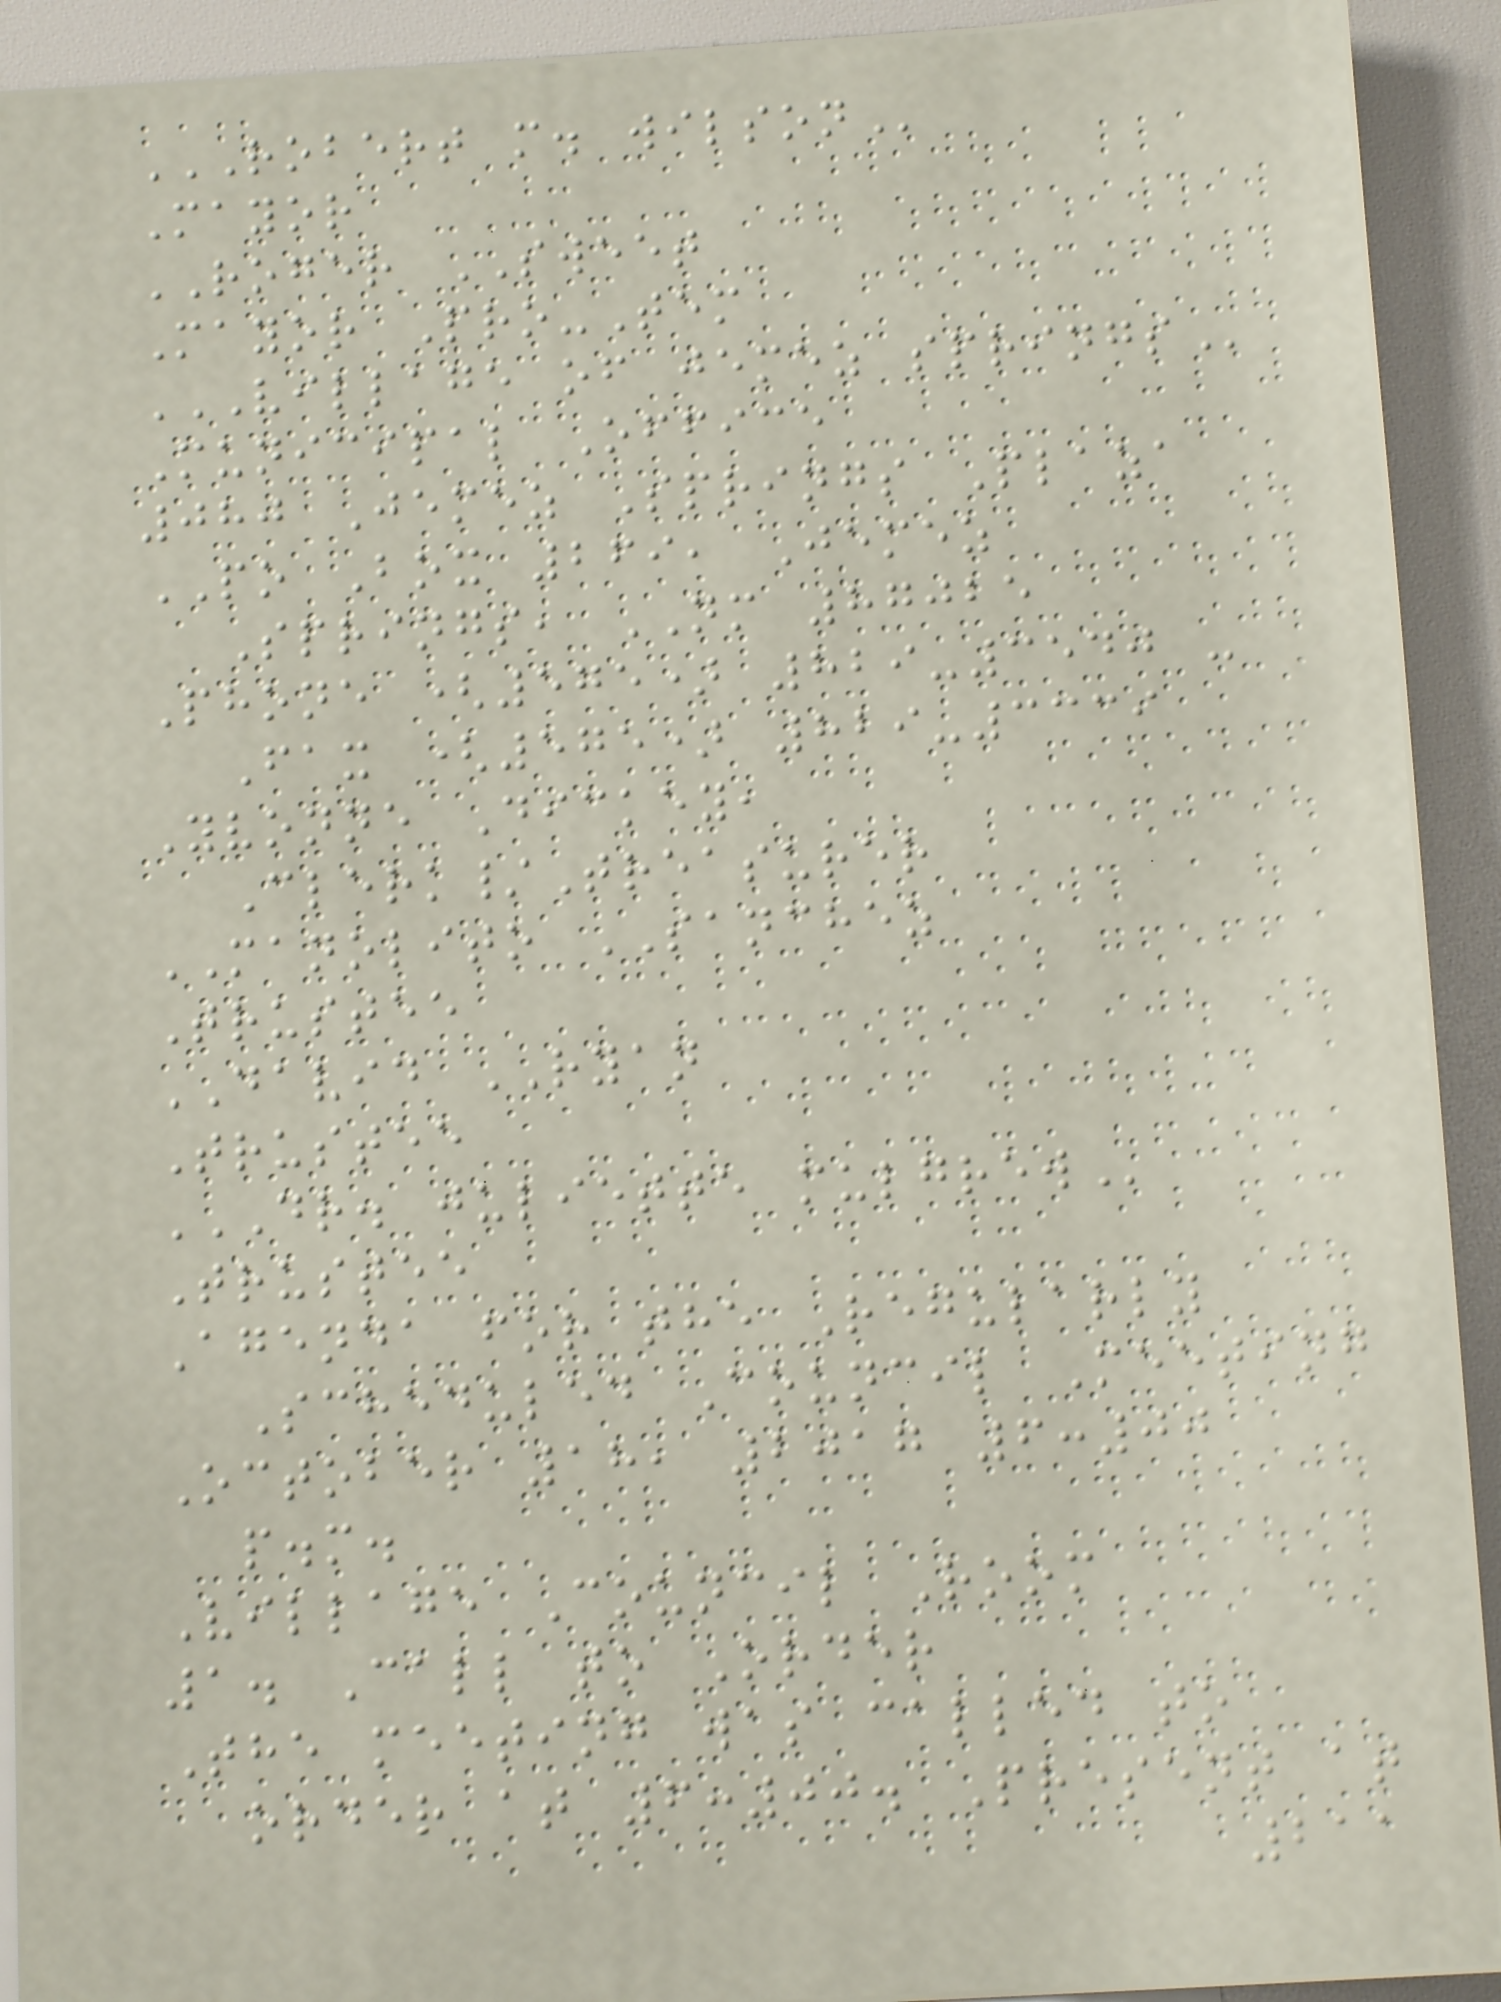ROBERT M. WILSON
Mayor
ROGER SWEET
Mayor Pro-Tem
VILLAGE OF JEMEZ SPRINGS
Municipal Office
080 Jemez Springs Plaza
PO Box 269, Jemez
Springs, NM 87025
Phone (575) 829-3540 -
Fax (575) 829-3339
Yvonne Dickey,
Clerk/Treasurer
MANOLITO SANCHEZ
Trustee
DAVID RYAN
Trustee
DR. JULIETTE MULGREW
Trustee
Agenda for the Regularly
Scheduled Council Meeting
October 18, 2017 6:00
p.m.
Village Council Room
1. Call to Order
The meeting was called to
order at 6:00. Present at
211
